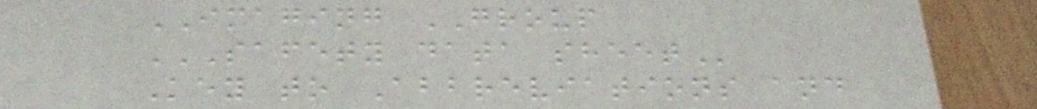IMAGING GROUP
SAFETY DATA SHEET
Key to Abbreviations and
